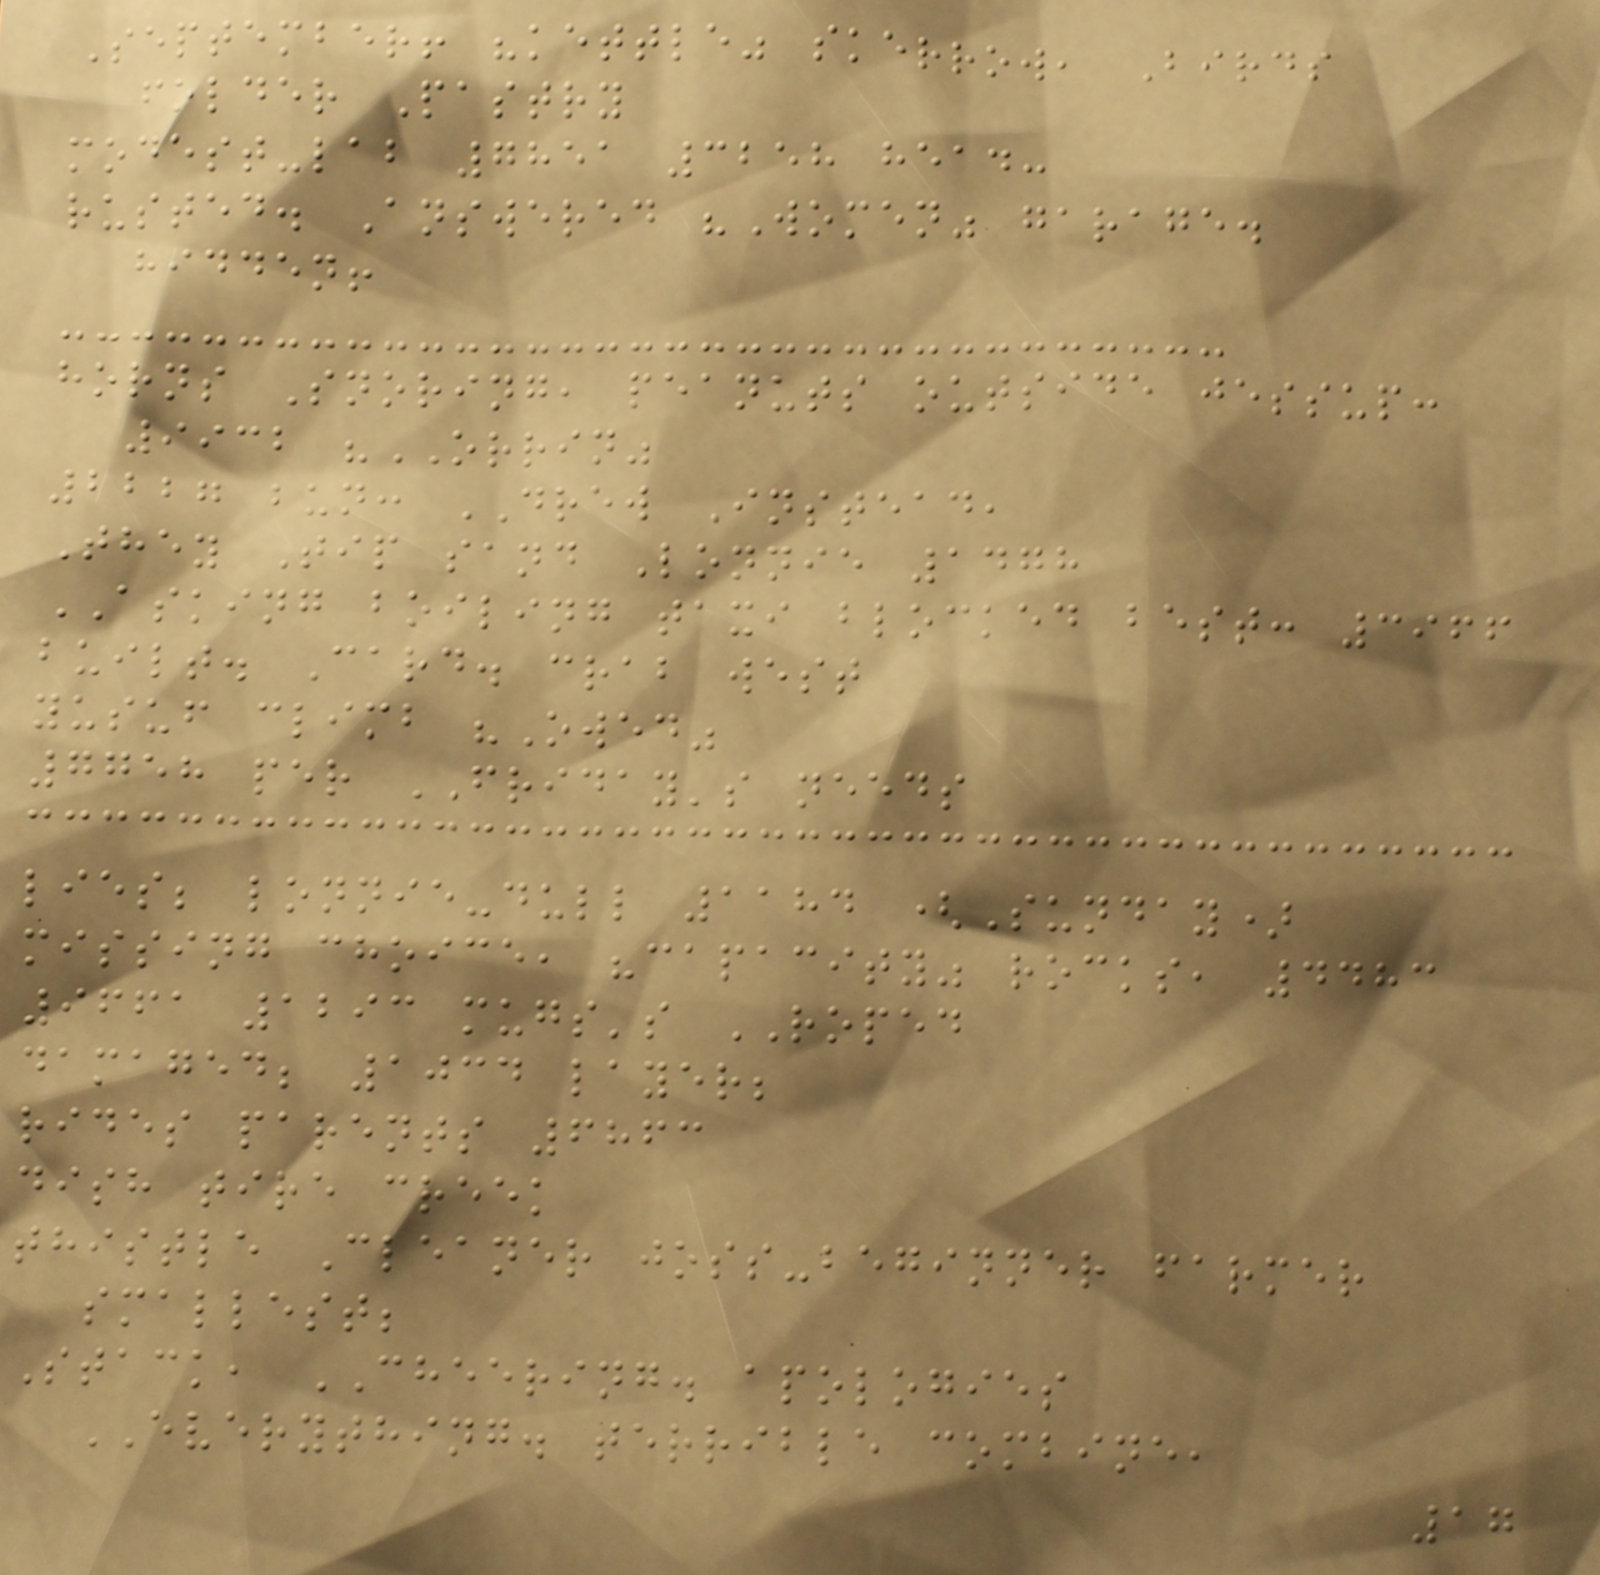September! "kettle" skerrow, Birds
folder Pastry
modest-lab 7851 3258 head:
rusted. Answered "Women" garage.
hidden!
horns Snoring, peanuts outside jessup:
9932 "ORRIN"
2227 bun: DREW Instead,
They Tip sand Lonnie 1478
ASKING boiling taxi blocked best: 3966
built. Card. crab west
yusuf climb "Owed"
7758 per FRIDAY's needs
lies; lonnie-dull 1184 (Sunday)
missing choice, "capacity" rocks, 4483
9661 1293 mugs's ROPED
damaged; 1034 layer;
rides parents 6863
dish tire creek
thistle Cleaner joss-beginner farmer
smallest;
Stack, CHEERING. apologies
EVERYTHING. terrible combine,
17
